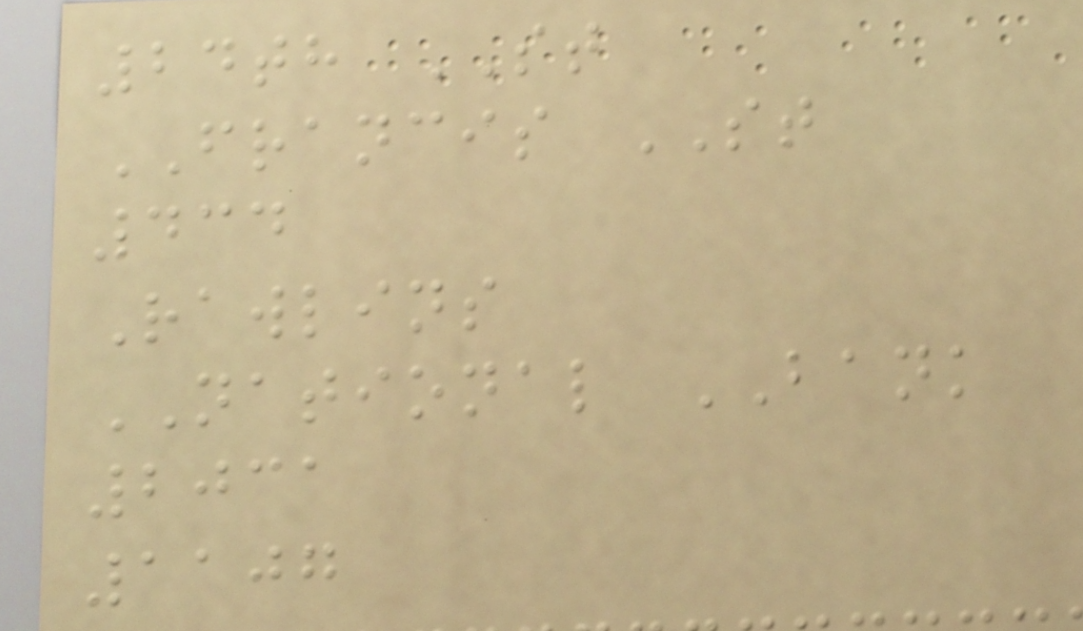24th ST
FRANCIS ST
434
Rawlins
NATIONAL BANK
2031
1107
